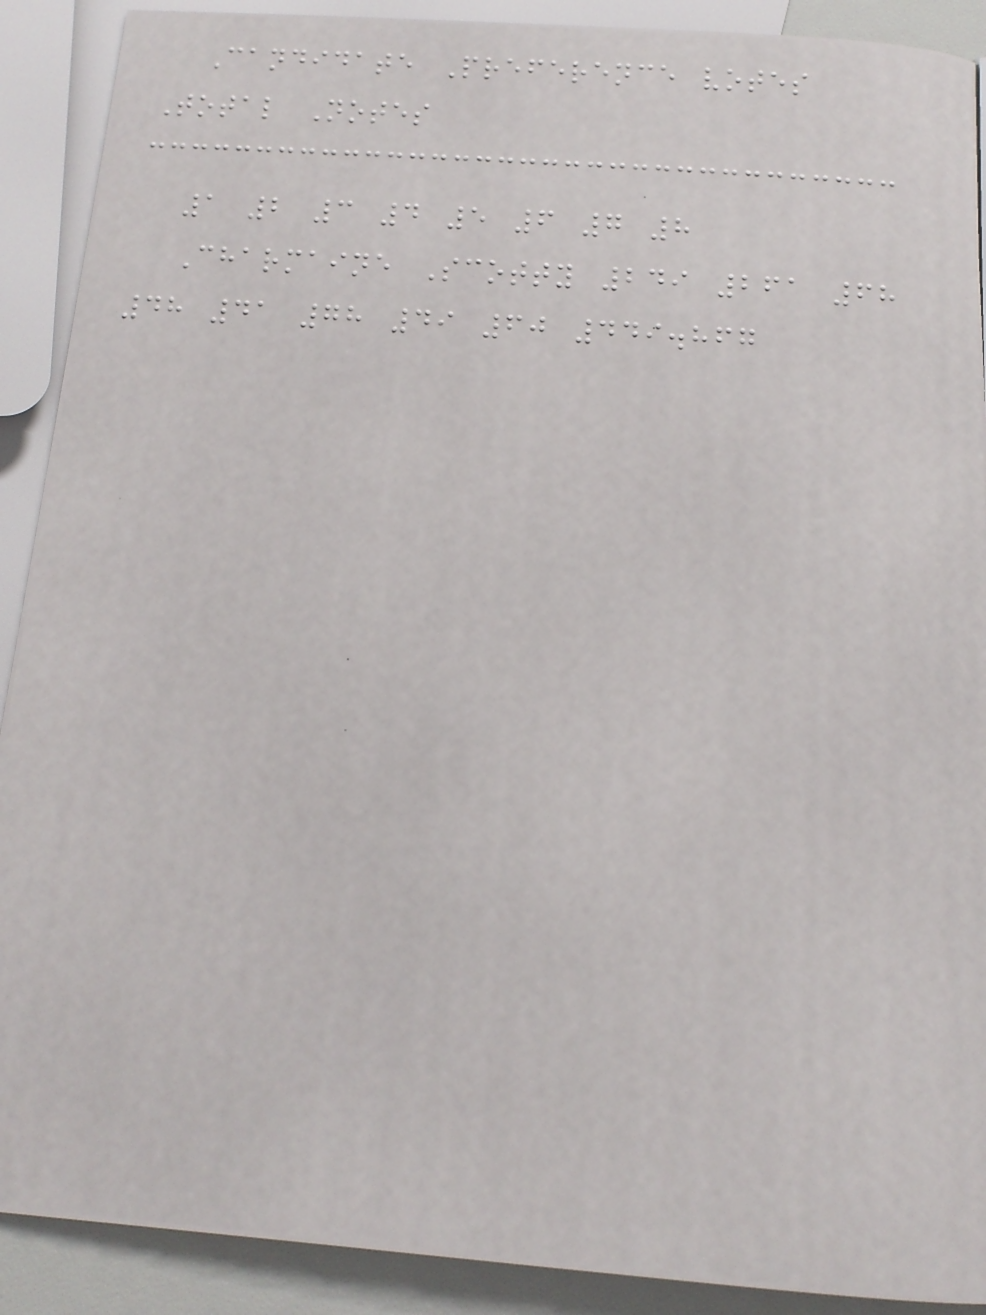Candidate Preference votes
Total Notes
1 2 3 4 5 6 7 8
Charmaine Scotty 249 261 68
48 41 78 49 60 449.867
